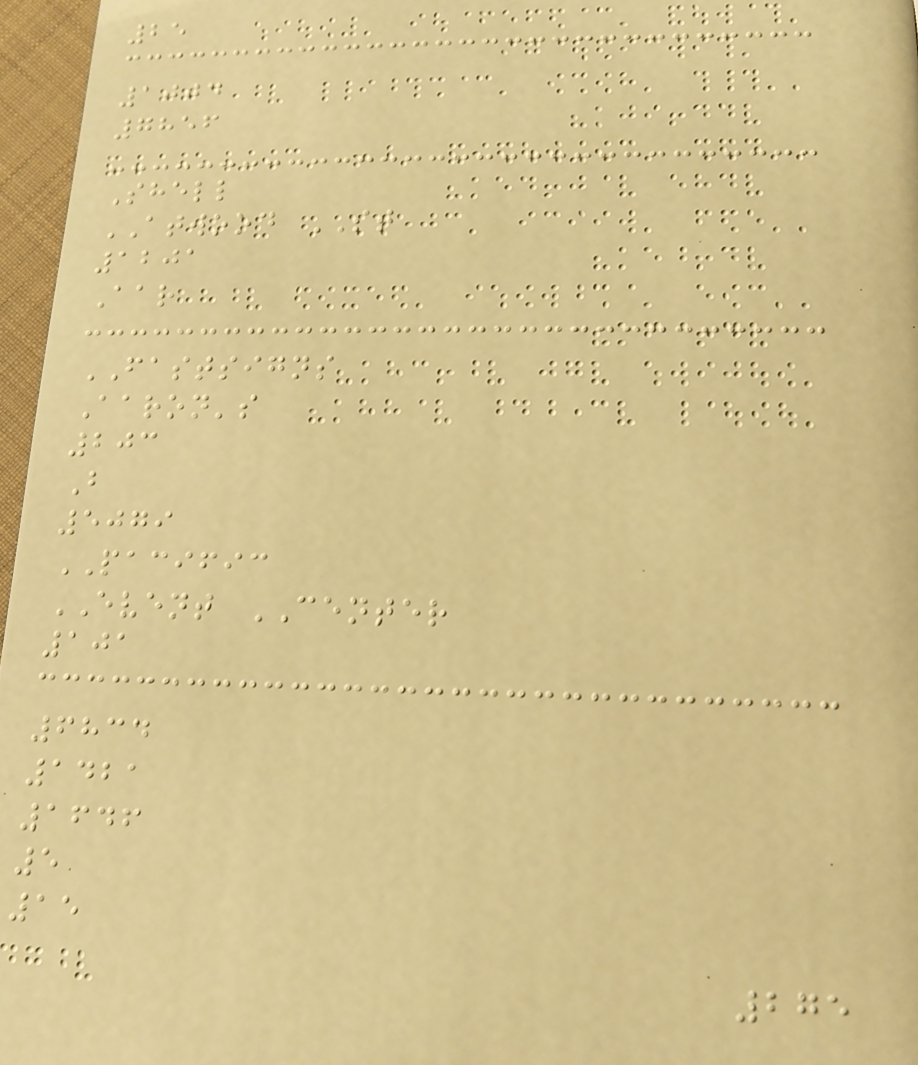25
1004
7856
Shell
ATWOOD ST
1201
Aar
FASTSIGNS
Aaron's
203
B
5079
PACIFIC
EVENT CENTER
101
6834
1421
1646
5
15
275
